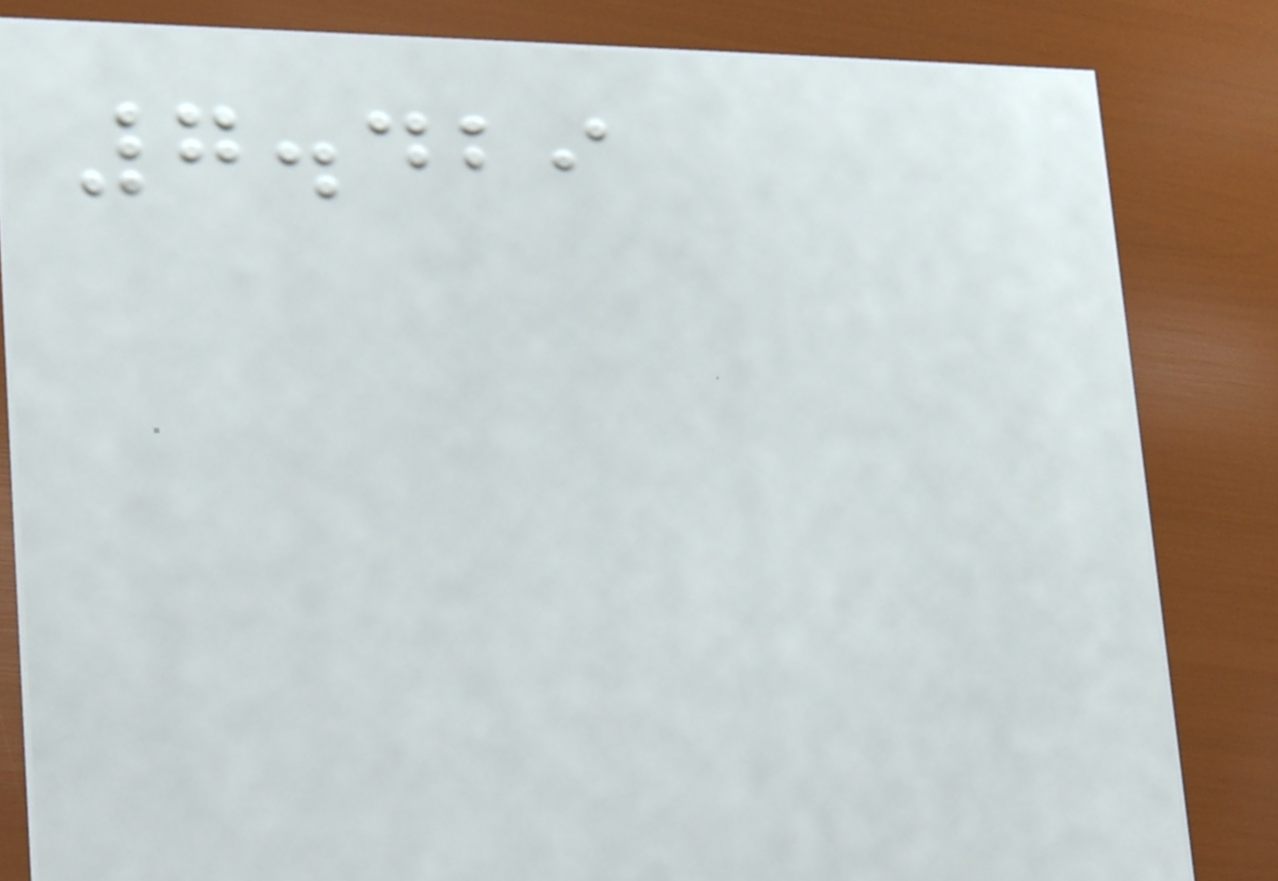7.429
